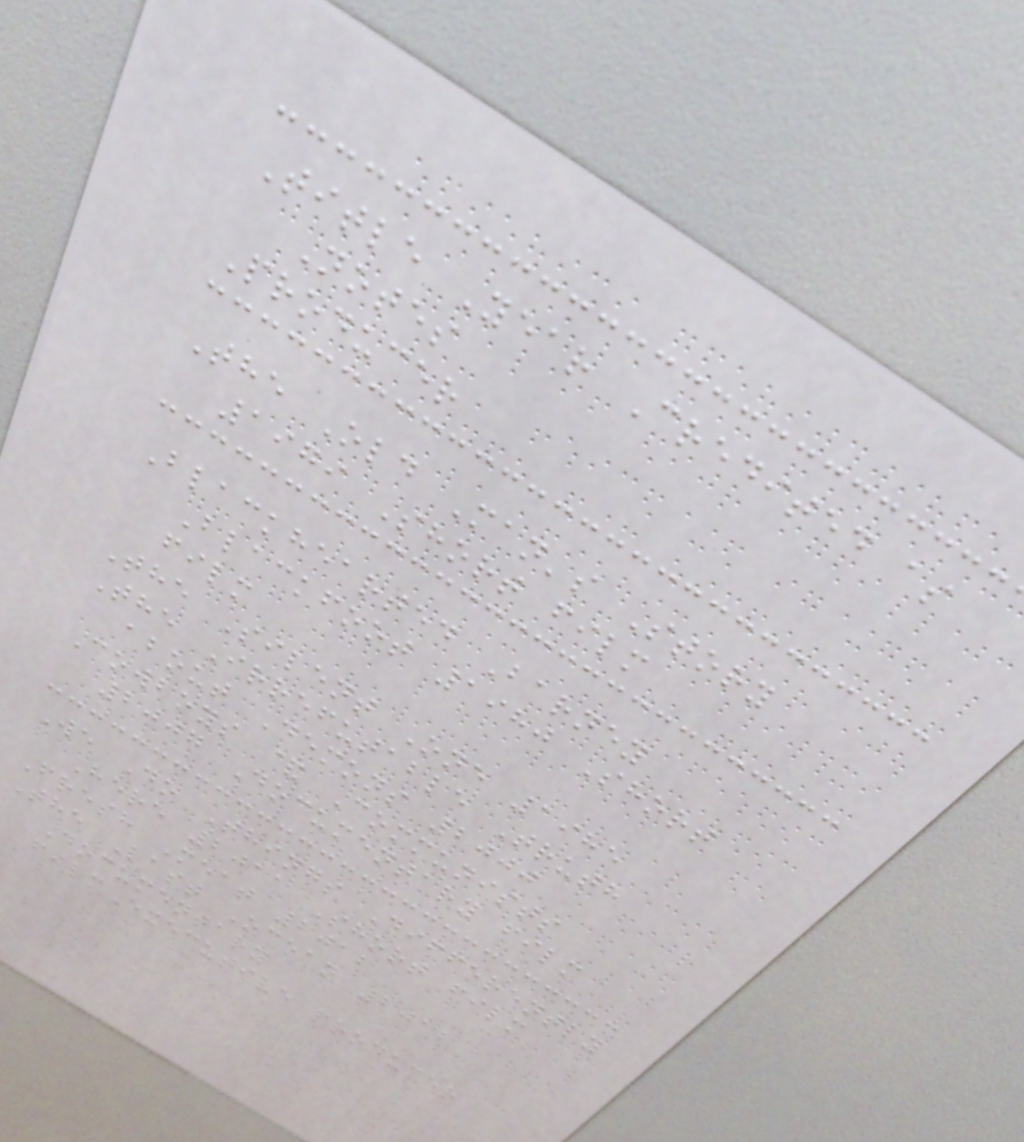Title Year Credited as
Notes
Producer
The Old Man's Story
1979 Short film
Blackhearted Barney
Blackfoot 1980 Short
film
The Silent One 1985
The Irrefutable Truth
about Demons 2000
Cowboys & Communists
2007 Documentary film
We Do Things Differently
Here 2011 Short film
Fresh Meat 2012
The Last Ocean 2012
Documentary
filmExecutive producer
